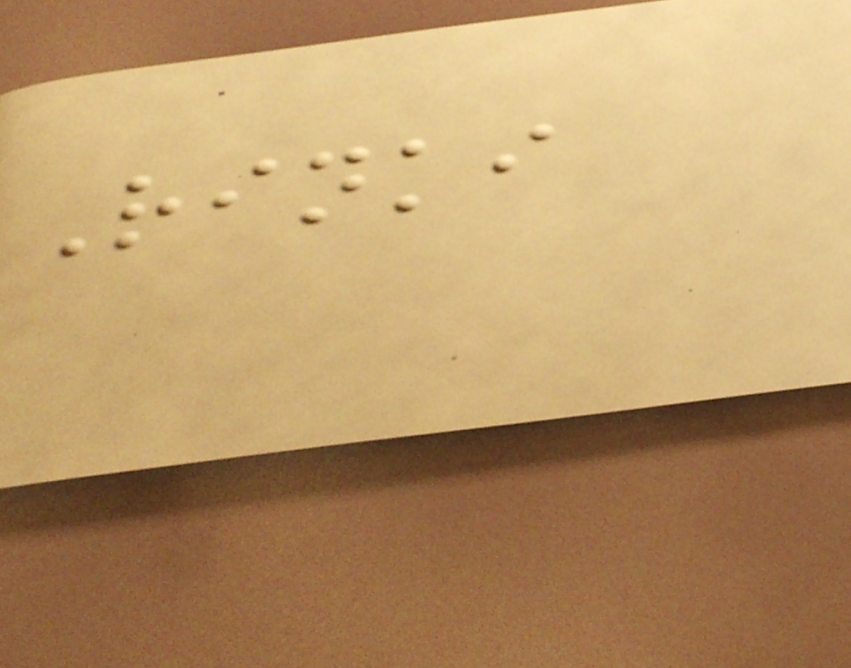Rinki
